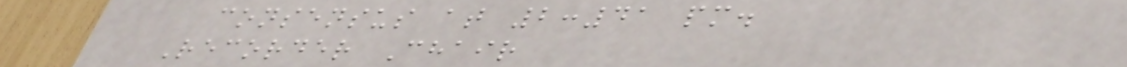consensus at 2:41 pm.
Recorder Chair
